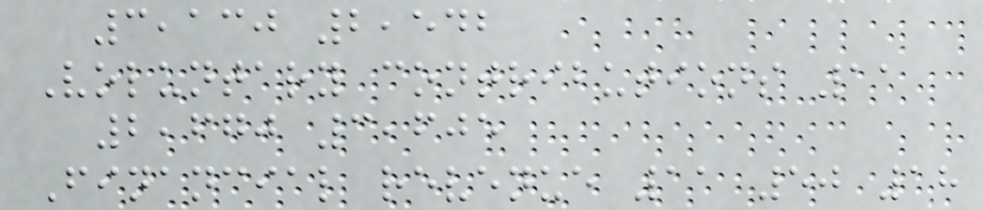3,130 2,542
Voluntary contributions 11
2,670 3,605
Financial revenue 11 50 18
